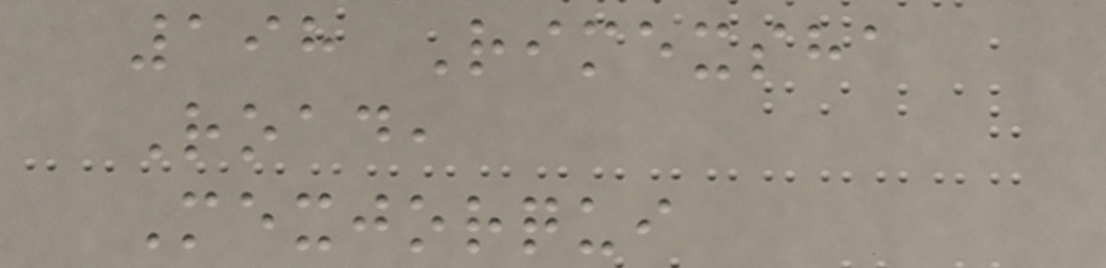198 Rimexsha
Road,
Mexjorqui
